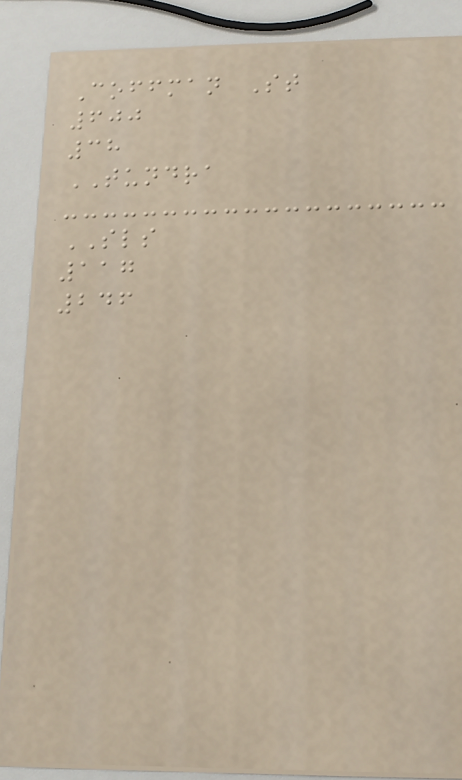Coffman St
600
38
TUNDRA
SLS
117
246
